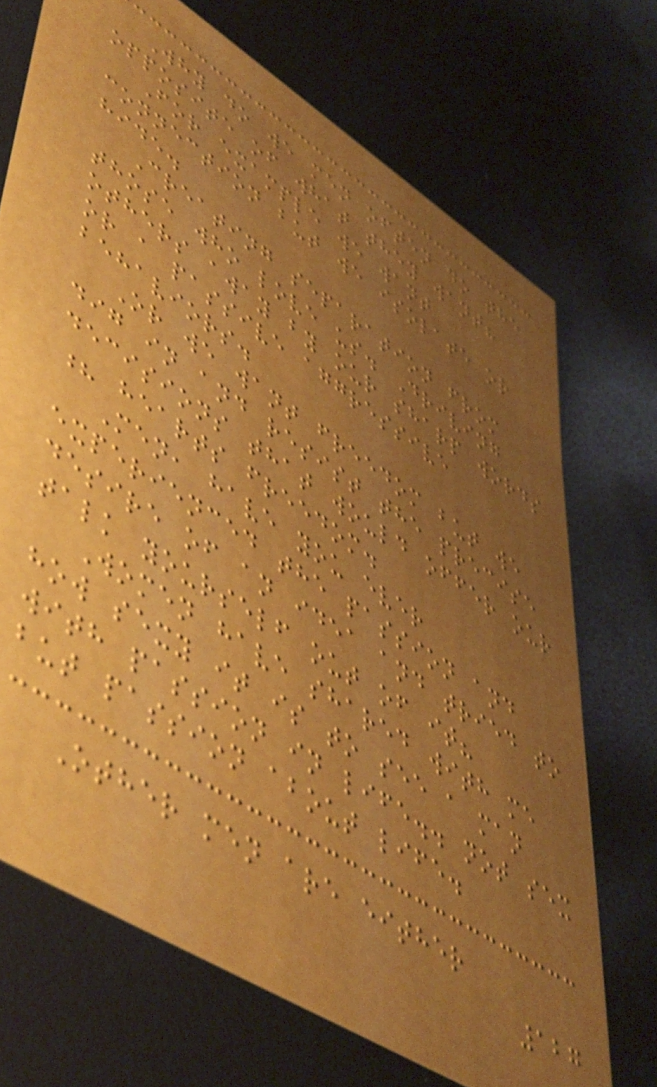Why do we men often do the
opposite of what they want?
For example we want
connection but we isolate or
hide.
Creating separation from
those who love us. Driving
others away by our sharp words
or a passive aggressive
behaviors.
Or we want freedom but we
dig in and resist the precise
decisions that would offer our
? hearts freedom.
Men, have you ever
experienced the passion and
desire of an idea and tried to
talk yourself out of it?
Women have shared with me
how sexy it is to see a man
with passion in life.. not sex
but passion about life.
Other men are either
127
